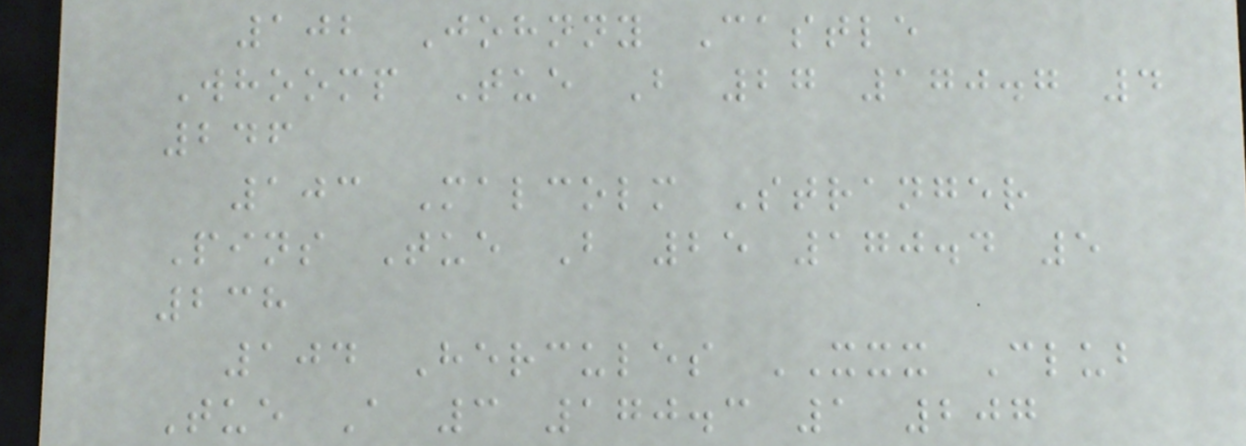102 Johnny Castle
Whoomp Tue B 27 170.7 4
246
103 Malcolm Stranger
Pins Tue B 25 170.4 5
238
104 Hercules XXX Club
Tue A 3 170.3 1 207
